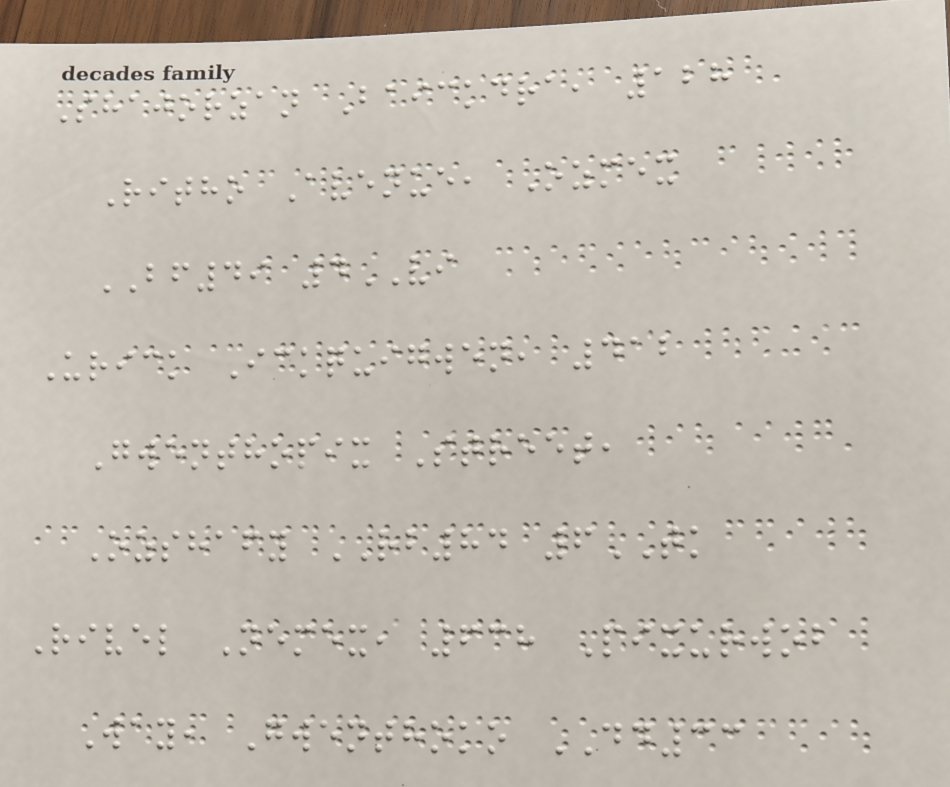Shajorzan Baickdra, 128
Ritho Avenue, Ozmex
BF49 4VI
Urick Ickquigwen, 412
Gwenthopix Street,
Ozshafy RB84 6TK
Rivel Nemex, 638 Pixurwob
Way, Gwenthoko DD33
